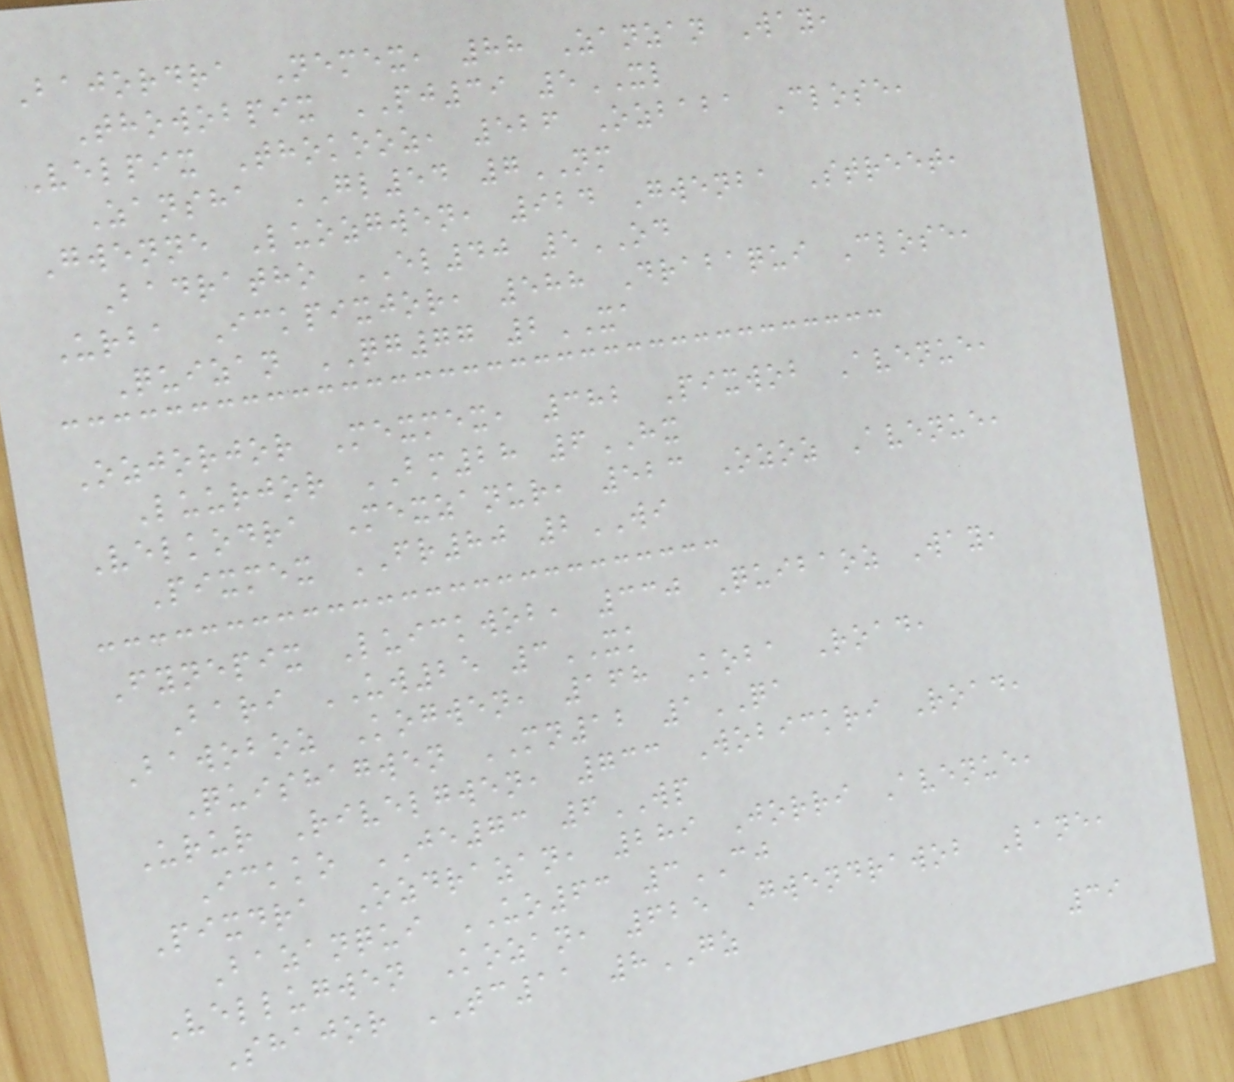Bajordra Nemex, 88 Zanzan Way,
Thowobpix PJ39 5XL
Velpix Thokooz, 526 Ozbaba Close,
Zansha GL54 7NM
Gwenne Luozgwen, 924 Gwenba Street,
Badratho EL40 5OD
Urba Ickpixjor, 588 Drabaqui Close,
Quizan QG77 2XA
Ozjorjor Mexmex, 382 Pixwob Avenue,
Luurjor BM28 6HX
Velkodra Mexzanur, 523 Ozoz Avenue,
Pixmex FR80 2WI
Fynepix Luickwob, 330 Quibaoz Way,
Bari UW25 3XK
Bawoboz Kogwen, 168 Koba Road,
Quishagwen MN12 1QA
Urur Rivelgwen, 733 Wobickri Road,
Ickko JE73 6WP
Pixdra Ozdrazan, 289 Jorri Avenue,
Bazanqui UO63 3CJ
Vellugwen Kozan, 625 Gwendrawob Lane,
Shajor TC11 8GZ
39
